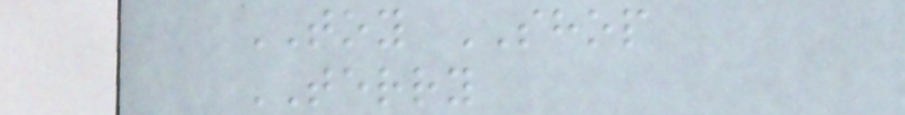TOY SHOP
TERRY
